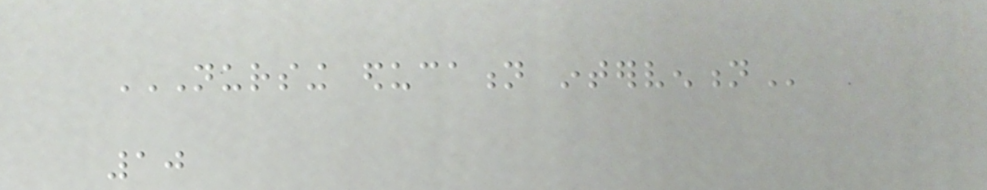NURSING EDUCATION INTERVENTION
10
